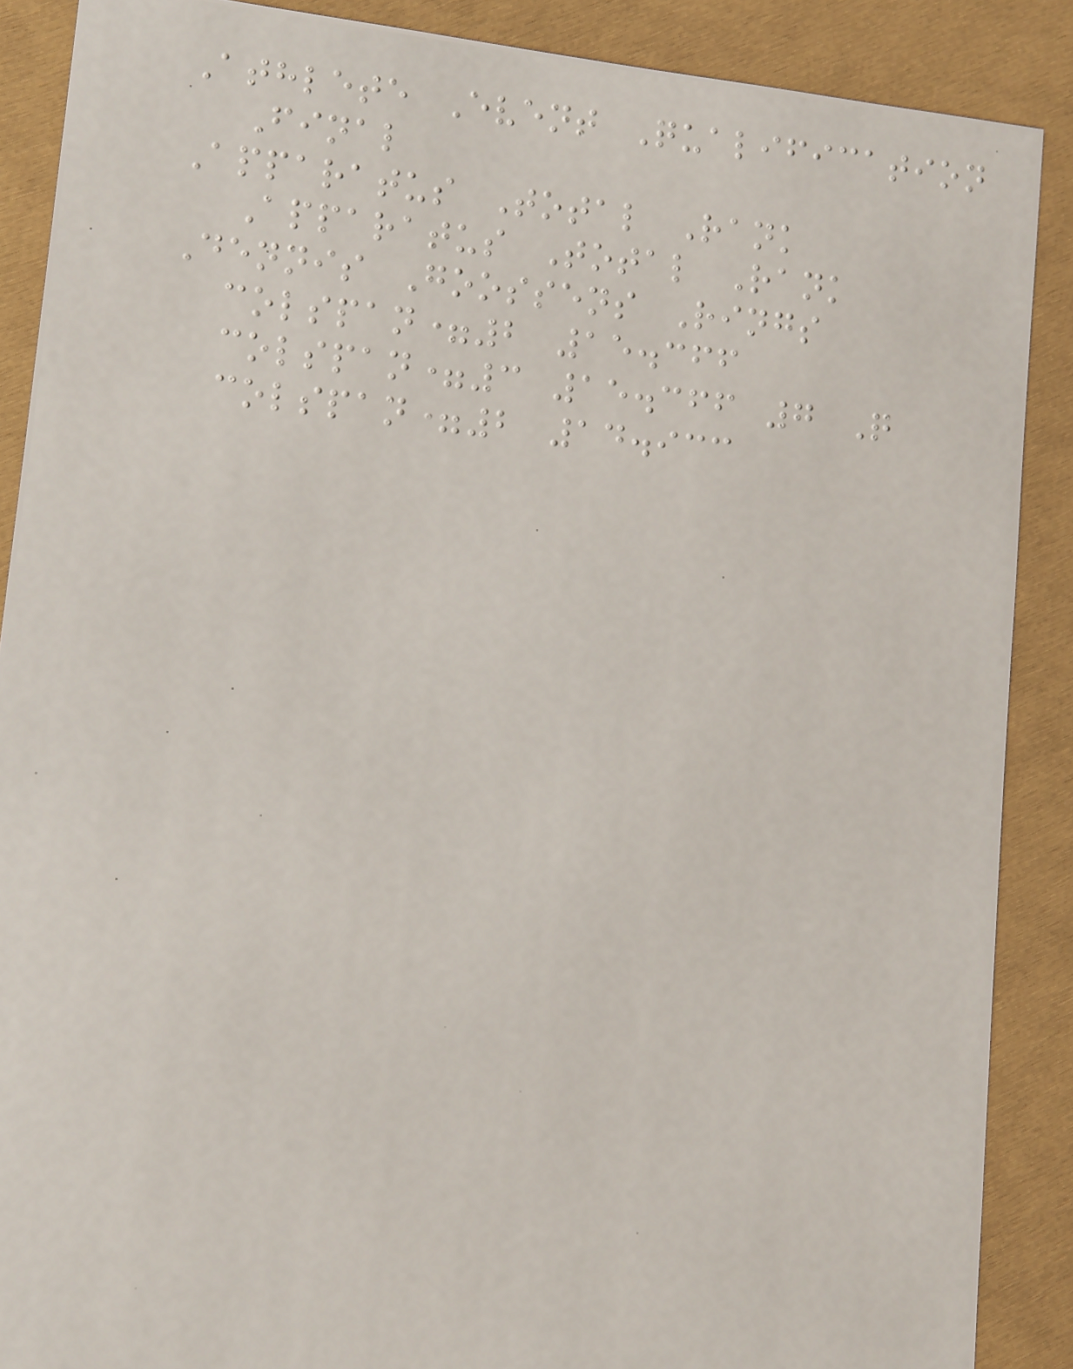Athlete Event Qualification
Final
Apparatus Total Rank
Apparatus Total Rank
Dennis Goossens Rings
colspan=2 15.366
colspan=3 15.366 7 Q
colspan=2 14.933
